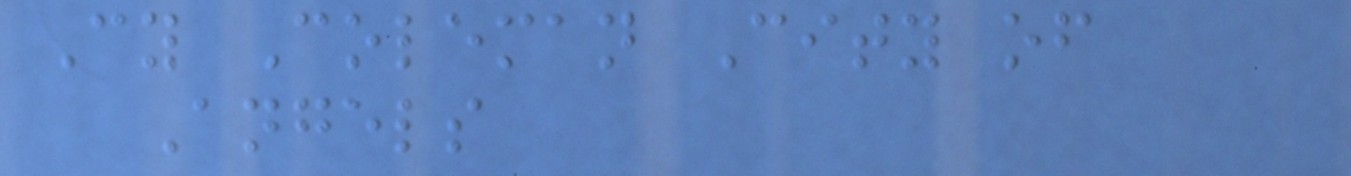Cy Coleman City of
Angels
